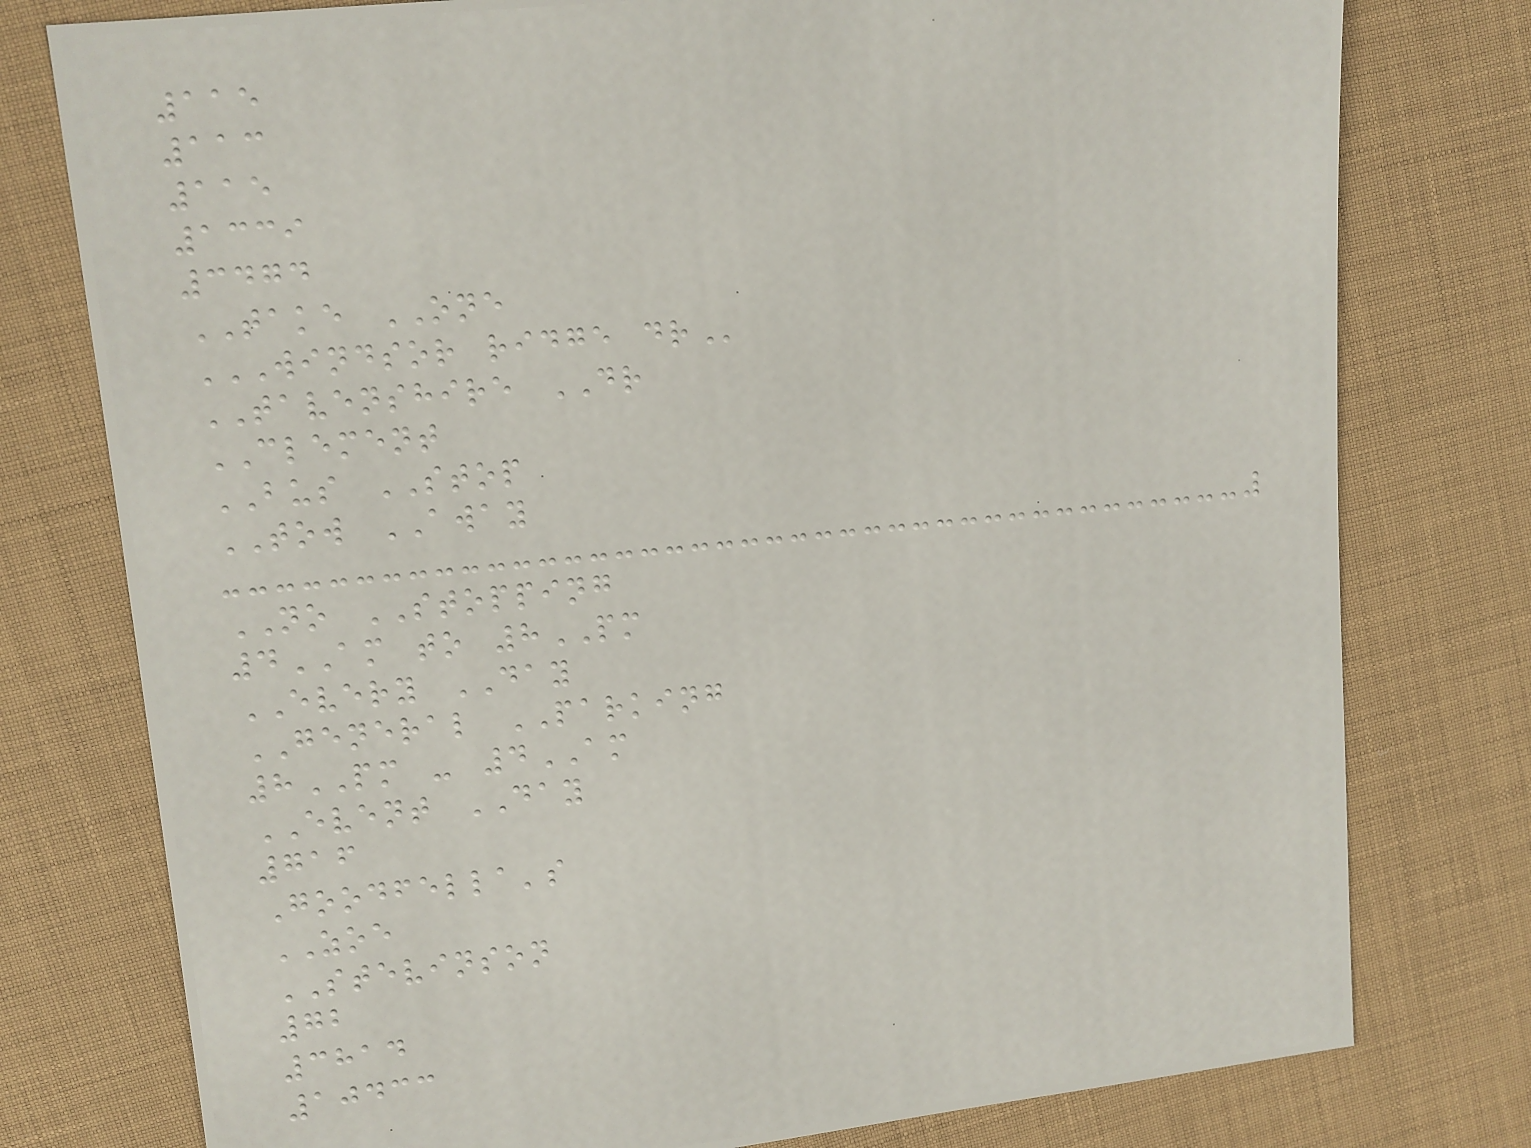115
113
115
1339
3474
TAKE ONE
WINDSOR RIDGE DR
TAVENSHIRE DR
CLEMENT
BUS STOP
TOW AWAY
NO STOPPING
4AM to 8PM
EVERY DAY
GENERAL PARKING
8PM - 4AM
EVENT DAY
716
Goodfella's
ZOE
STEVINSON
72
3814
10433
